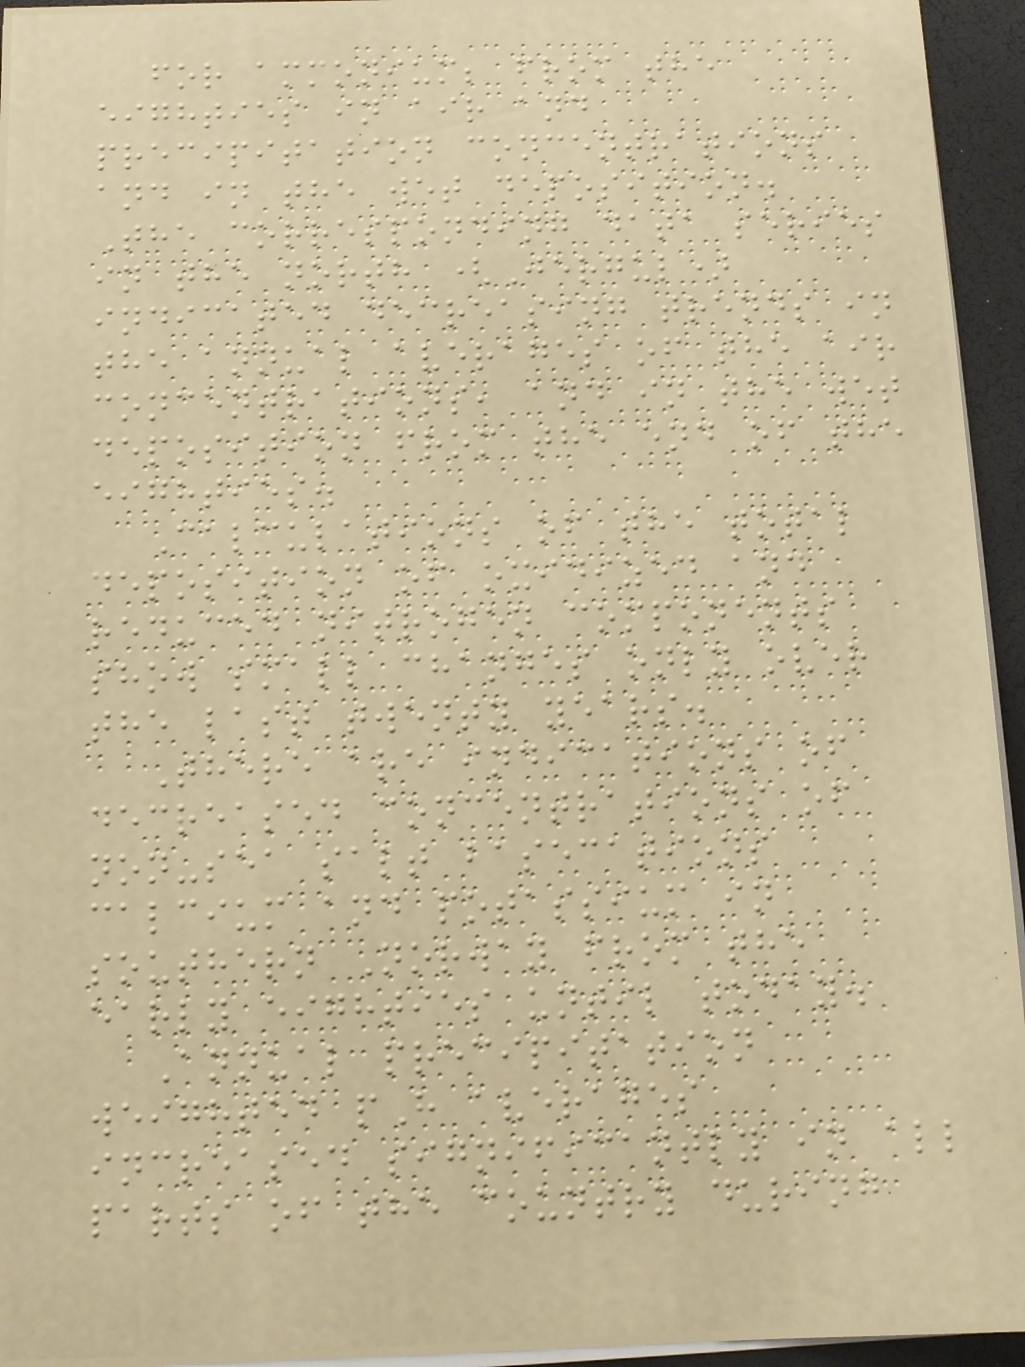for ammonium; from the
eighties in air and
precipitation concentrations
and in the wet deposition.
The corresponding data series
in the north (Jergul)
indicated decreasing trends in
the annual averages of the air
concentrations, and in the wet
deposition from the end of the
eighties.
Calculations of the total
deposition of oxidized and
reduced nitrogen components
show small changes only over
the last twenty years.
There are indications of
decreased concentrations of
non-sea salt basecations
calcium and potassium in
southern Norway from the
early eighties until today.
Annual precipitation
weighted pH averages
increased significantly in all
parts of the country during
